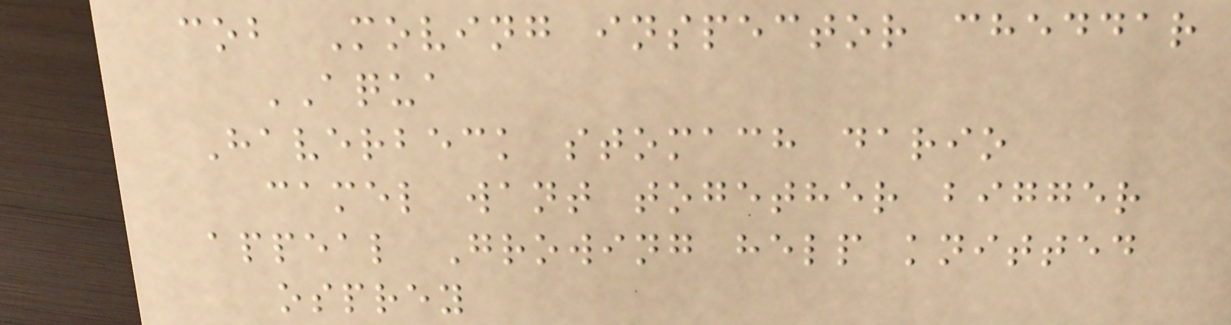cob Moving inspector cheddar
AQUA
Haverbeck stomach dario
camel want together bigger
appeal Growing help knitted
osprey
